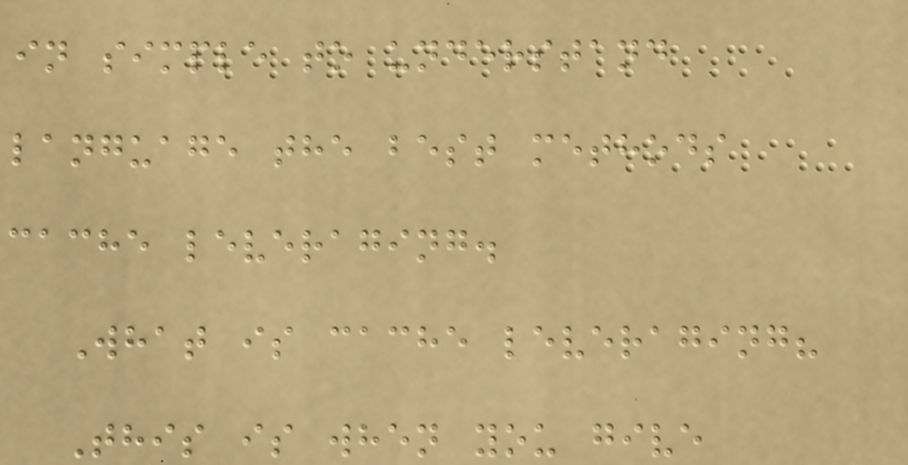in simple to understand
language the best methods
cache leveraging.
What is cache leveraging?
This is when you give
